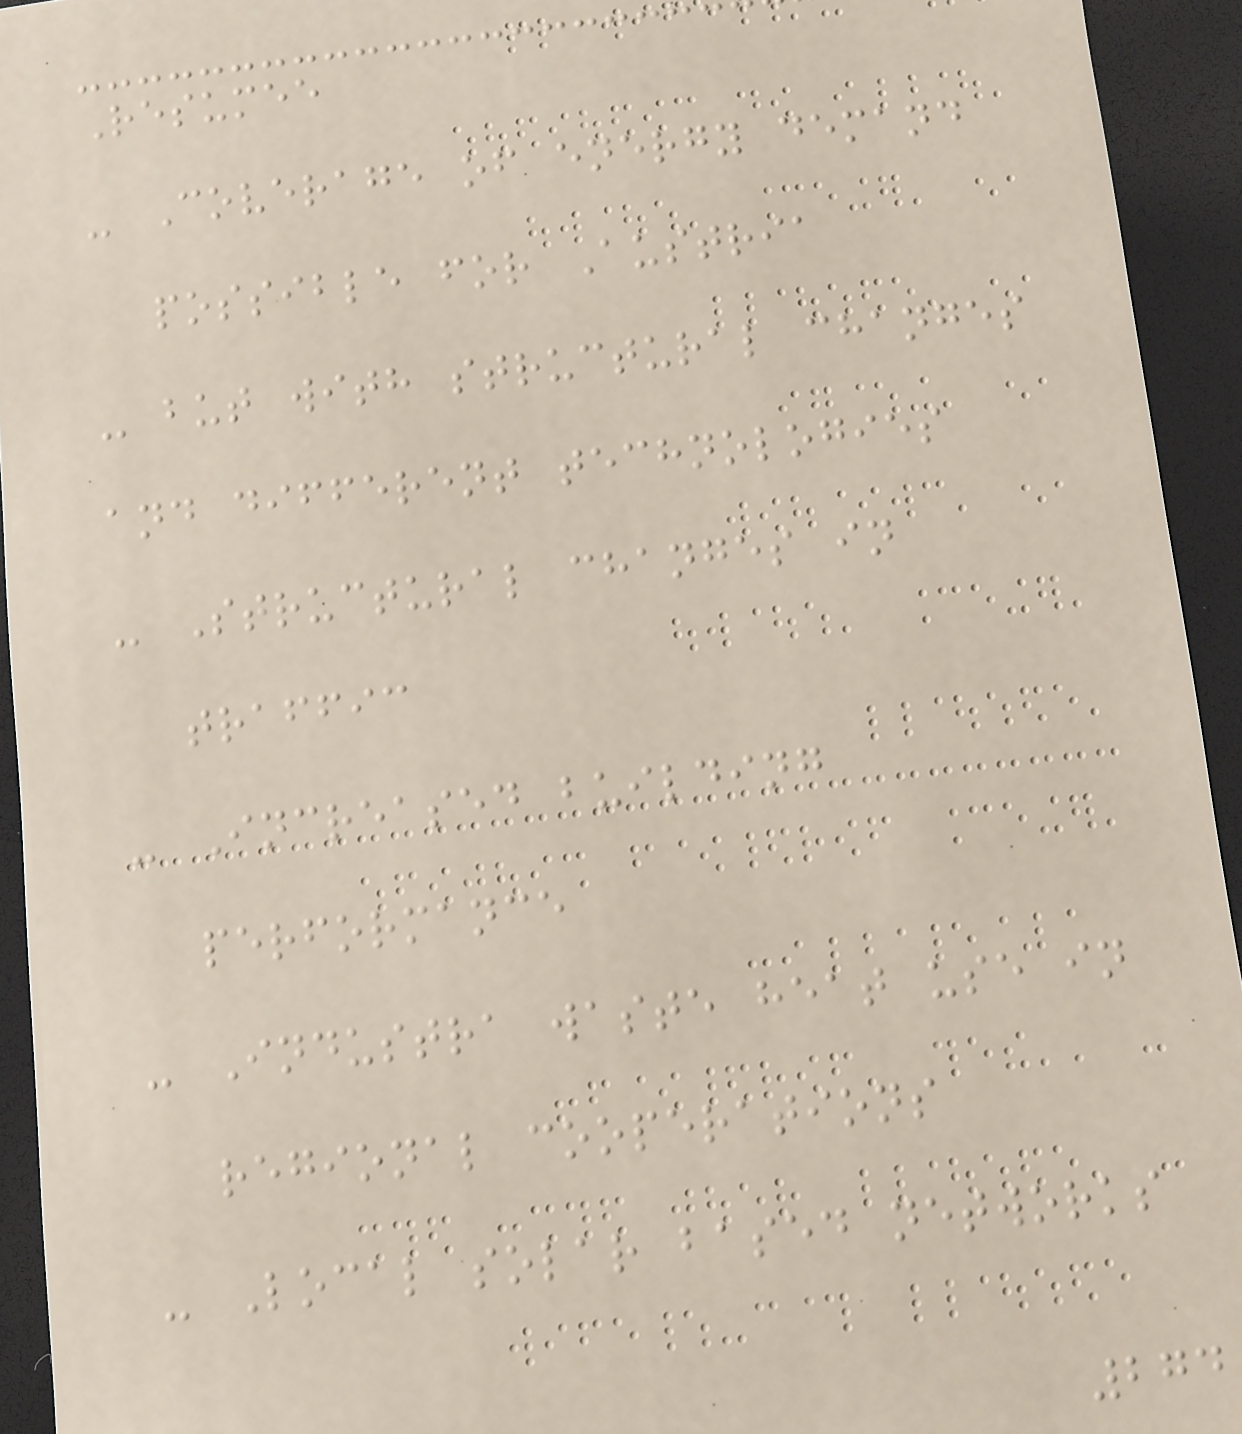Resumee
- Coverage of energy demand
possible for Austria
- but with structural changes
and different technologies
- Structural changes in
traffic
- Increased building
performance
- Industra waste heat use in
regional cooperations
- Local solar based networks
274
